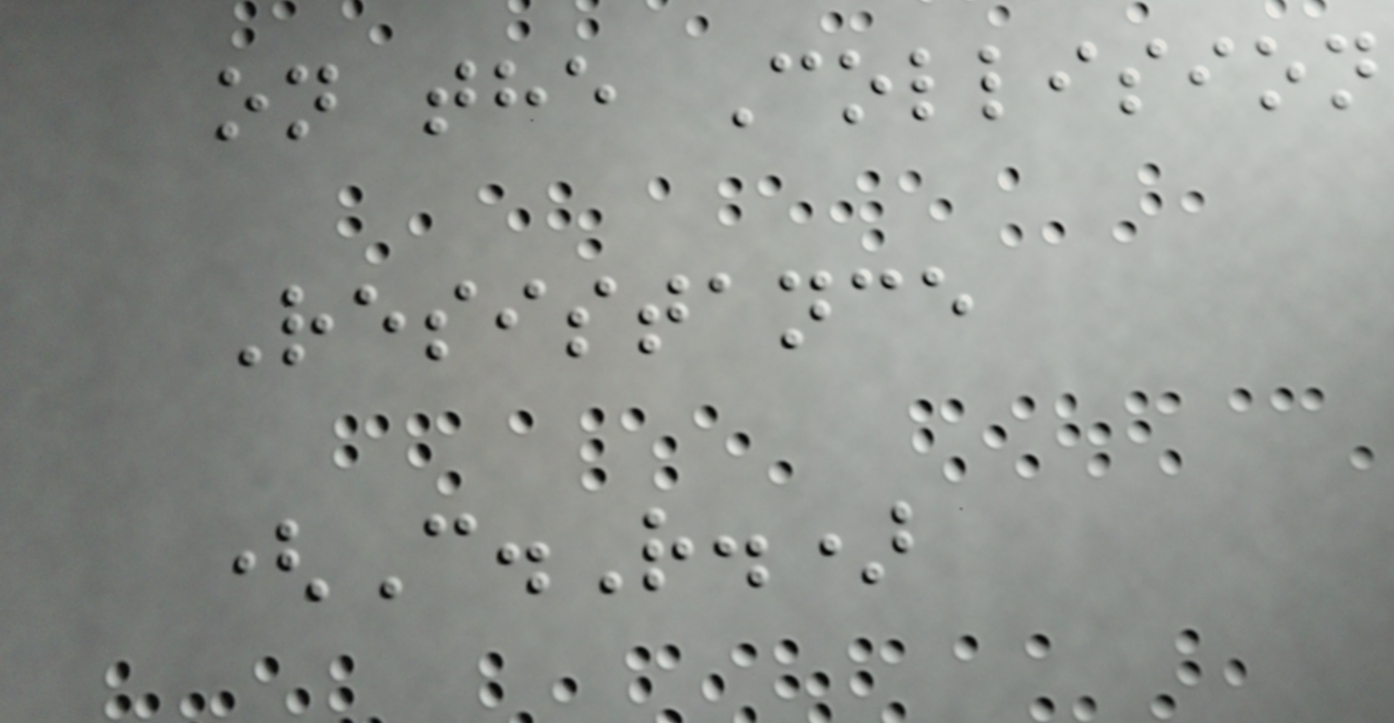on the Collision
Resistance
(C.R.)
